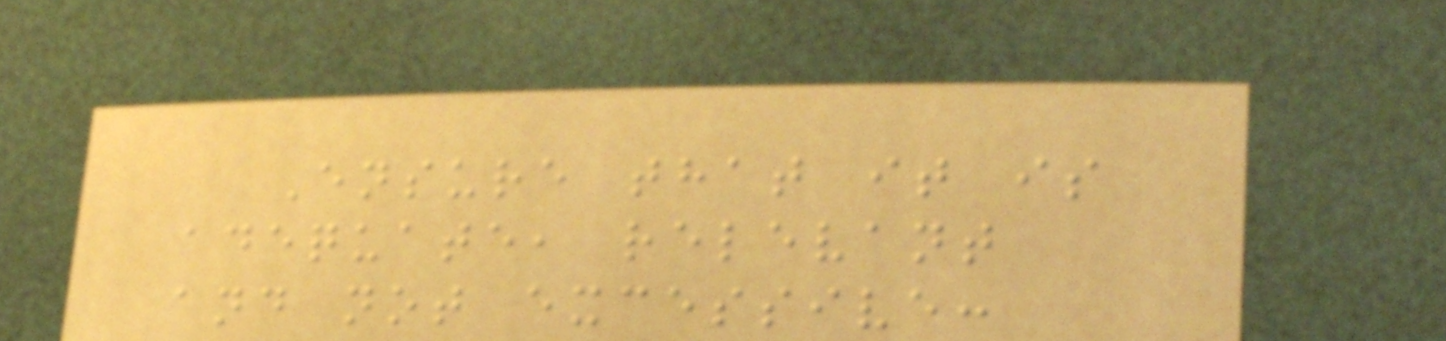Ensure that it is
adequate, relevant
and not excessive:
